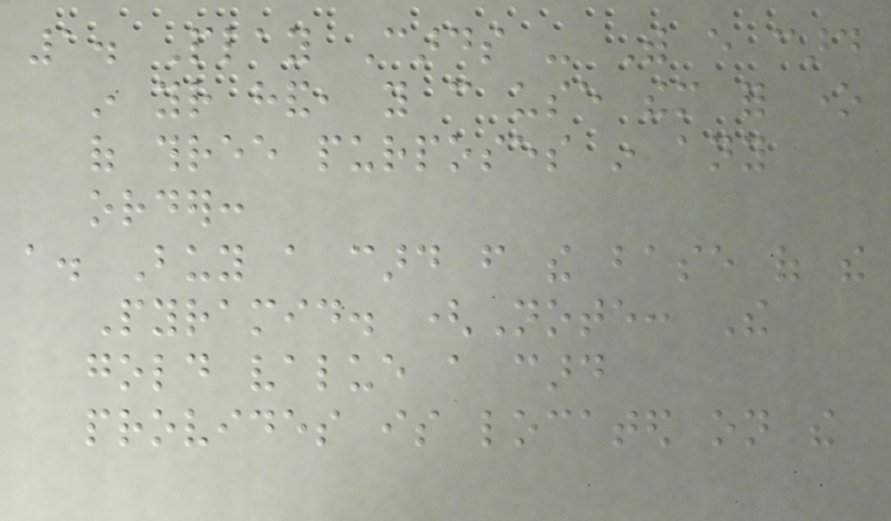1. Play Cards - With every card
in your hand, you can use them for one
of three purposes in any
order:
a. Buy a card from the base of the
Pyramid. (Note: The
gold value a card
provides is located on the
